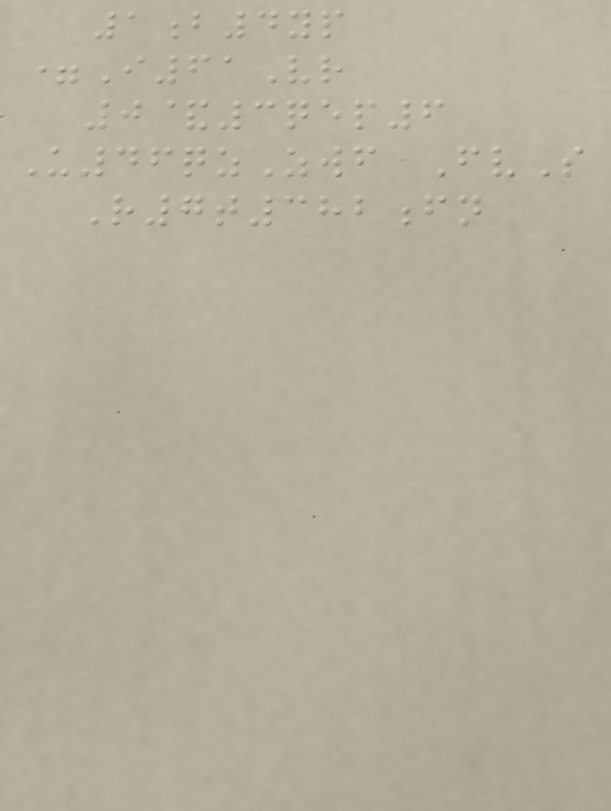1b4yp
=I61Vr
0&3qep6
U46qzZwf FvS
R7t382fn
